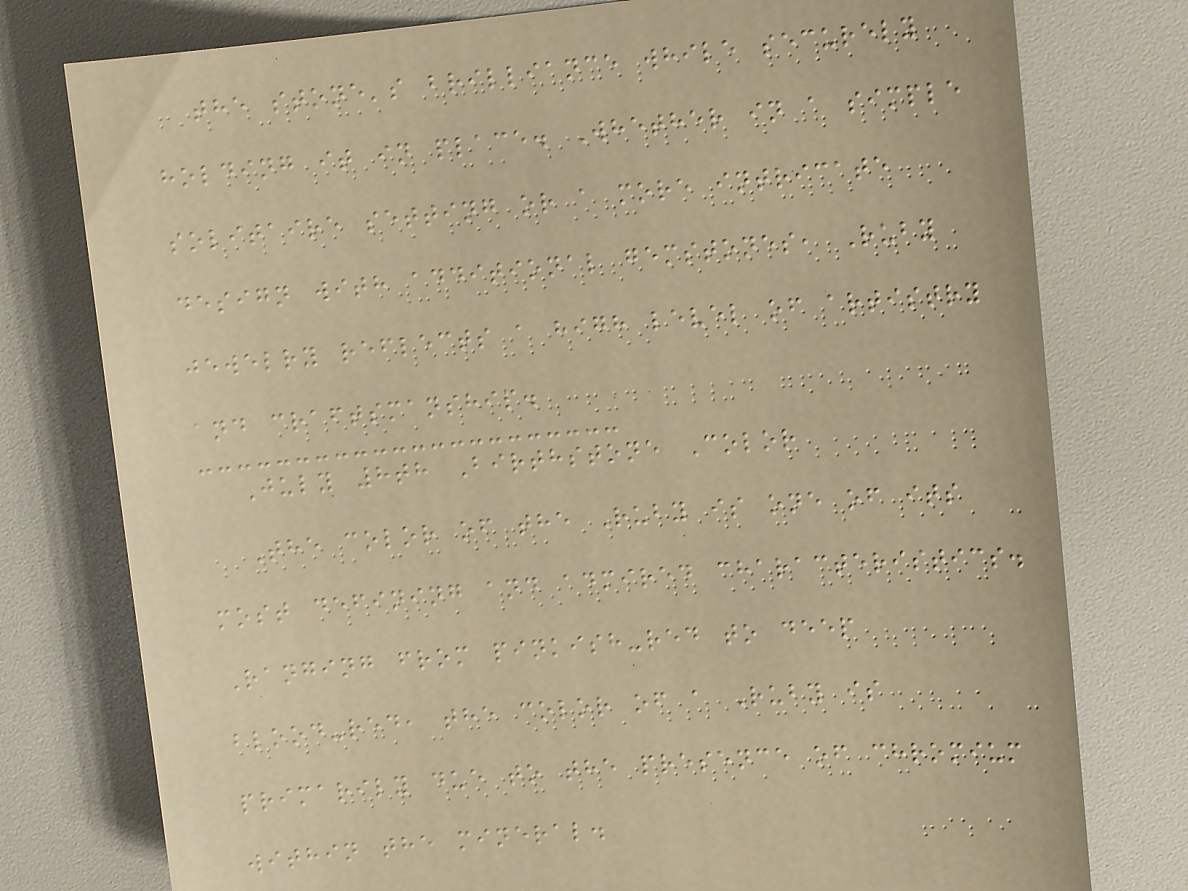the stone's brilliance while securely
holding it in place. Whether in a simple
solitaire setting or a more intricate
design with additional gemstones, Ruby
jewelry reflects a high level of artistry
and craftsmanship.
July 8th Birthstone Color
The color of the Ruby is one of its
most defining and admired characteristics.
Ranging from pinkish-red to deep
blood-red, the color of a Ruby is
primarily due to the presence of chromium
within the mineral.
